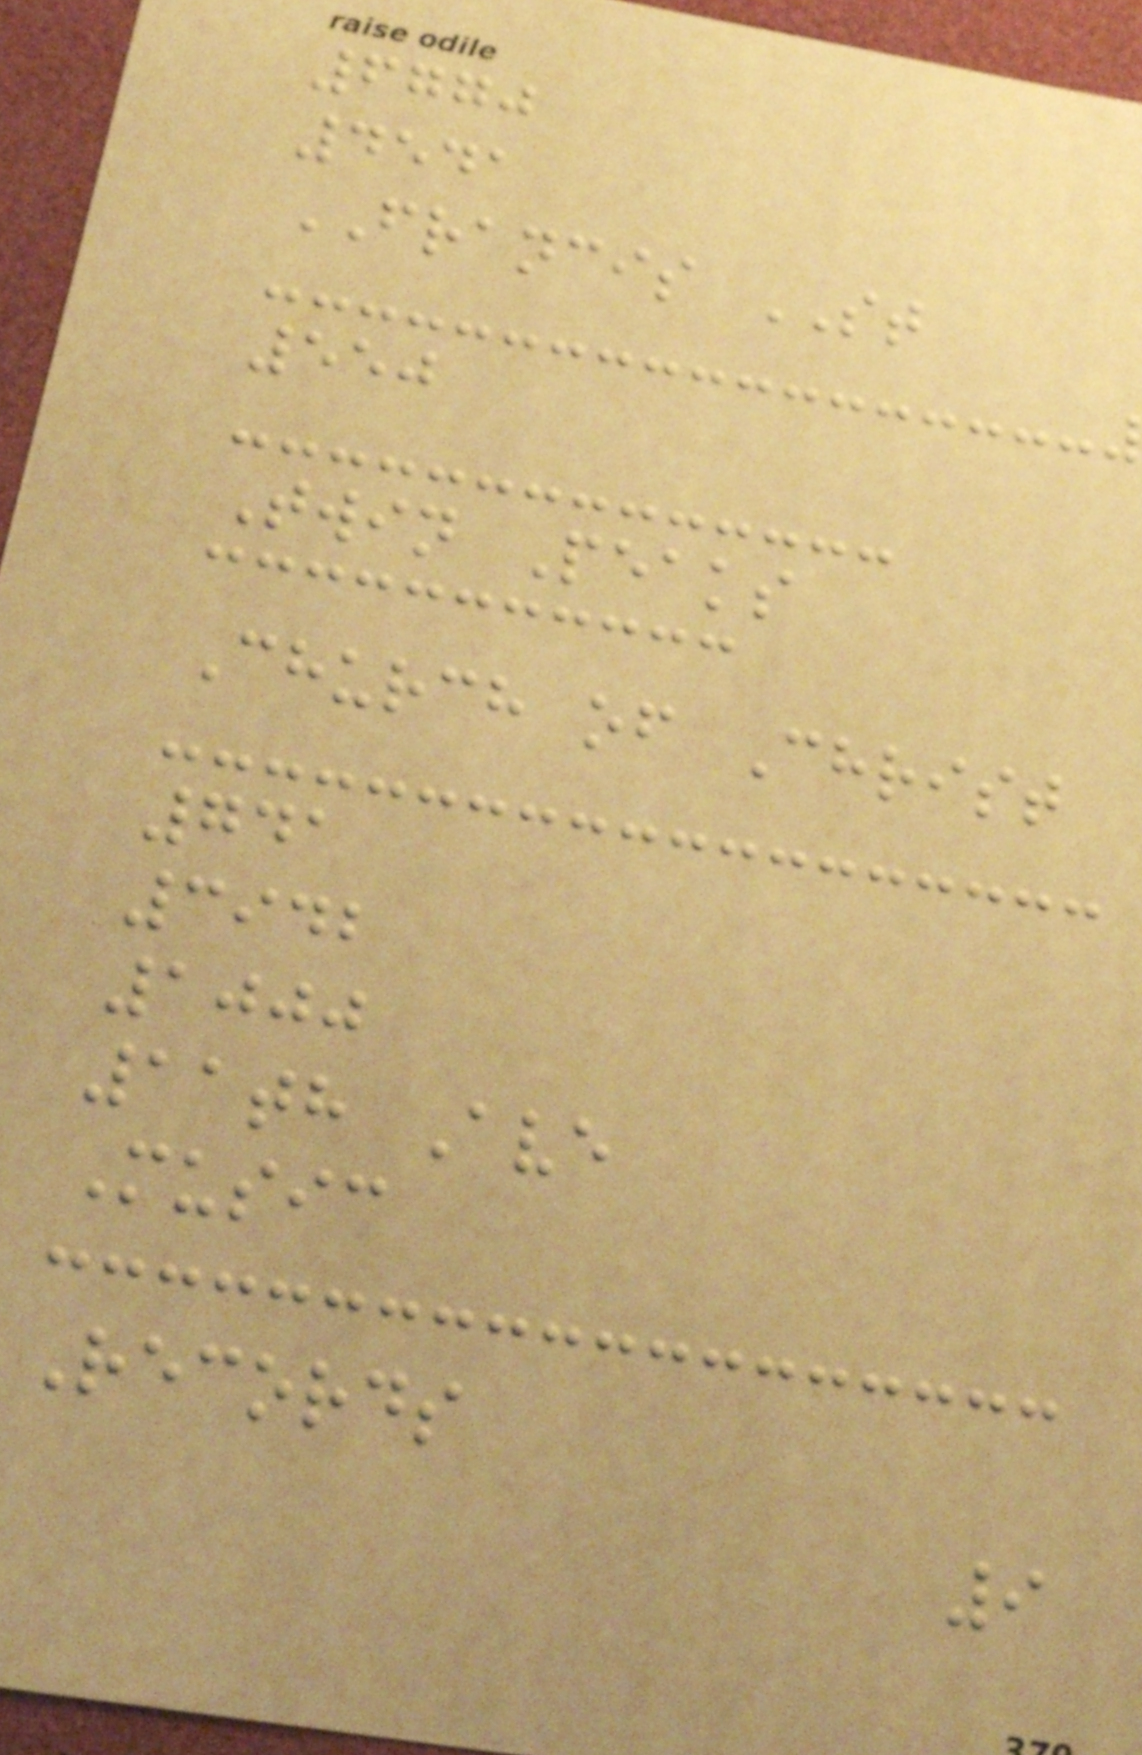6770
4541
FRANCIS ST
550
Twin Peaks
Church of Christ
741
3942
1000
11th Ave
Music
Records
9
